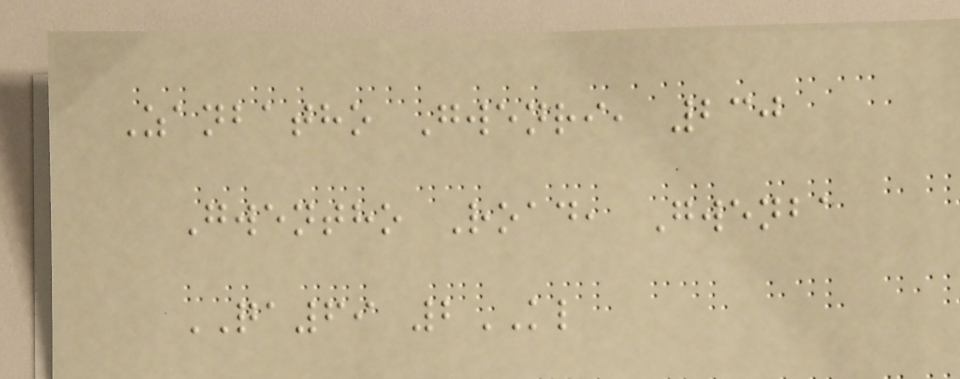Zanbatho Gwenri, 230
Gwentho Road, Gwenba
QA69 2KL
